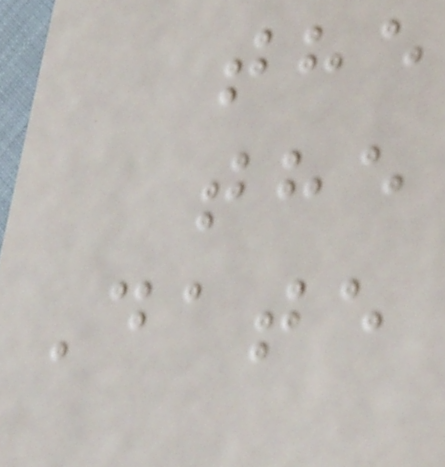the
the
Date
